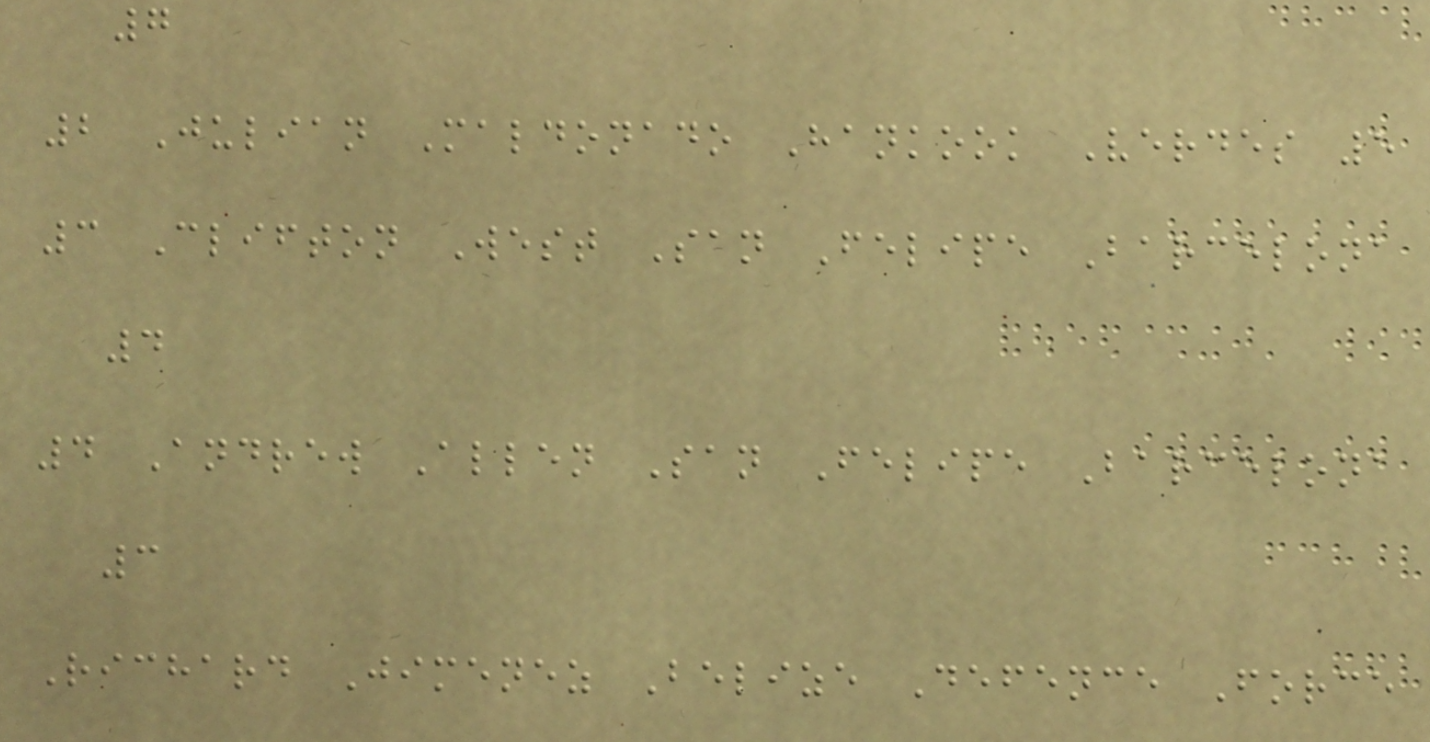7
2 Julian Maldonado Hankook Verdes 5
3 Clifton West San Felipe Barcelona
4
4 Andrew Allen San Felipe Barcelona
3
Richard Jimenez Belize Defence Force
